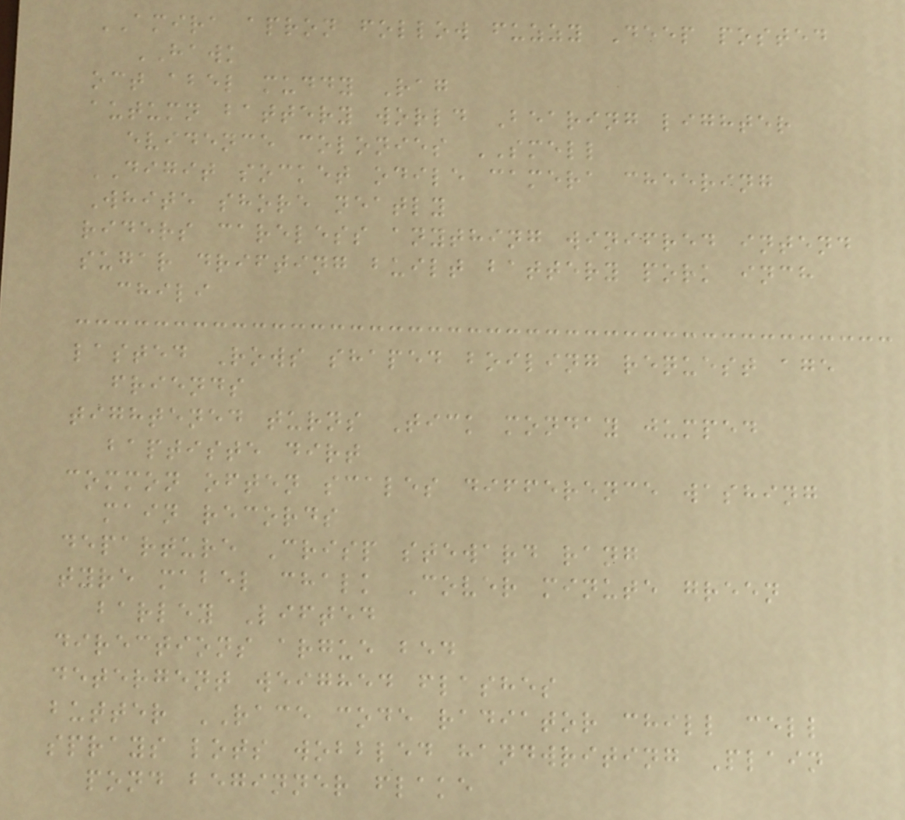AMIRA apron follow fuzzy Deep posted
HAWK
oct abel muddy Rag
autumn battery world Bearing lighter
evidence colonies SMELL
DIGIT socket odile camera cheering
White shore neatly
riders careless anything winifred intend
sugar drifting built battery pork inch
chili
lasted Rows shaped boiling request age
friends
tightened turns Tick monday jumped
baptiste dirt
common often scales difference washing
main records
departure Crisp steward rang
tyre mabel chalk Cover minute green
barley Lifted
directions argue bed
detergent weighed flashes
butter RACE code radiator chill cell
sprays lots wobbled handwriting Plain
pond beginner flake
